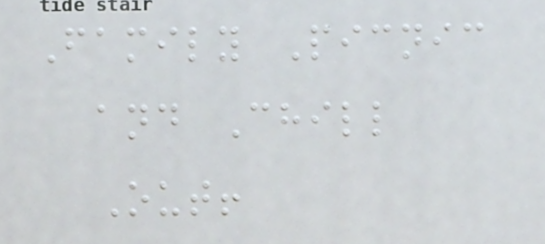Family Picnic
and Chill
Out!
